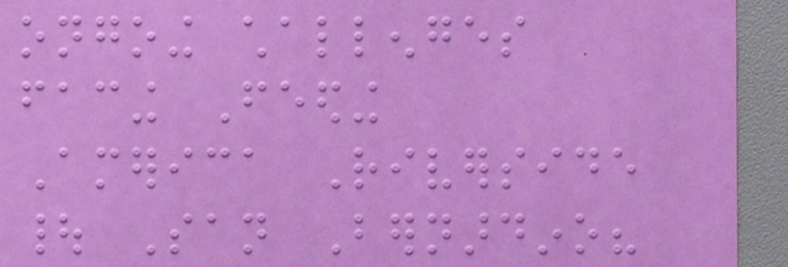ongoing challenges
facing Feeding
America Riverside
| San Bernardino?
